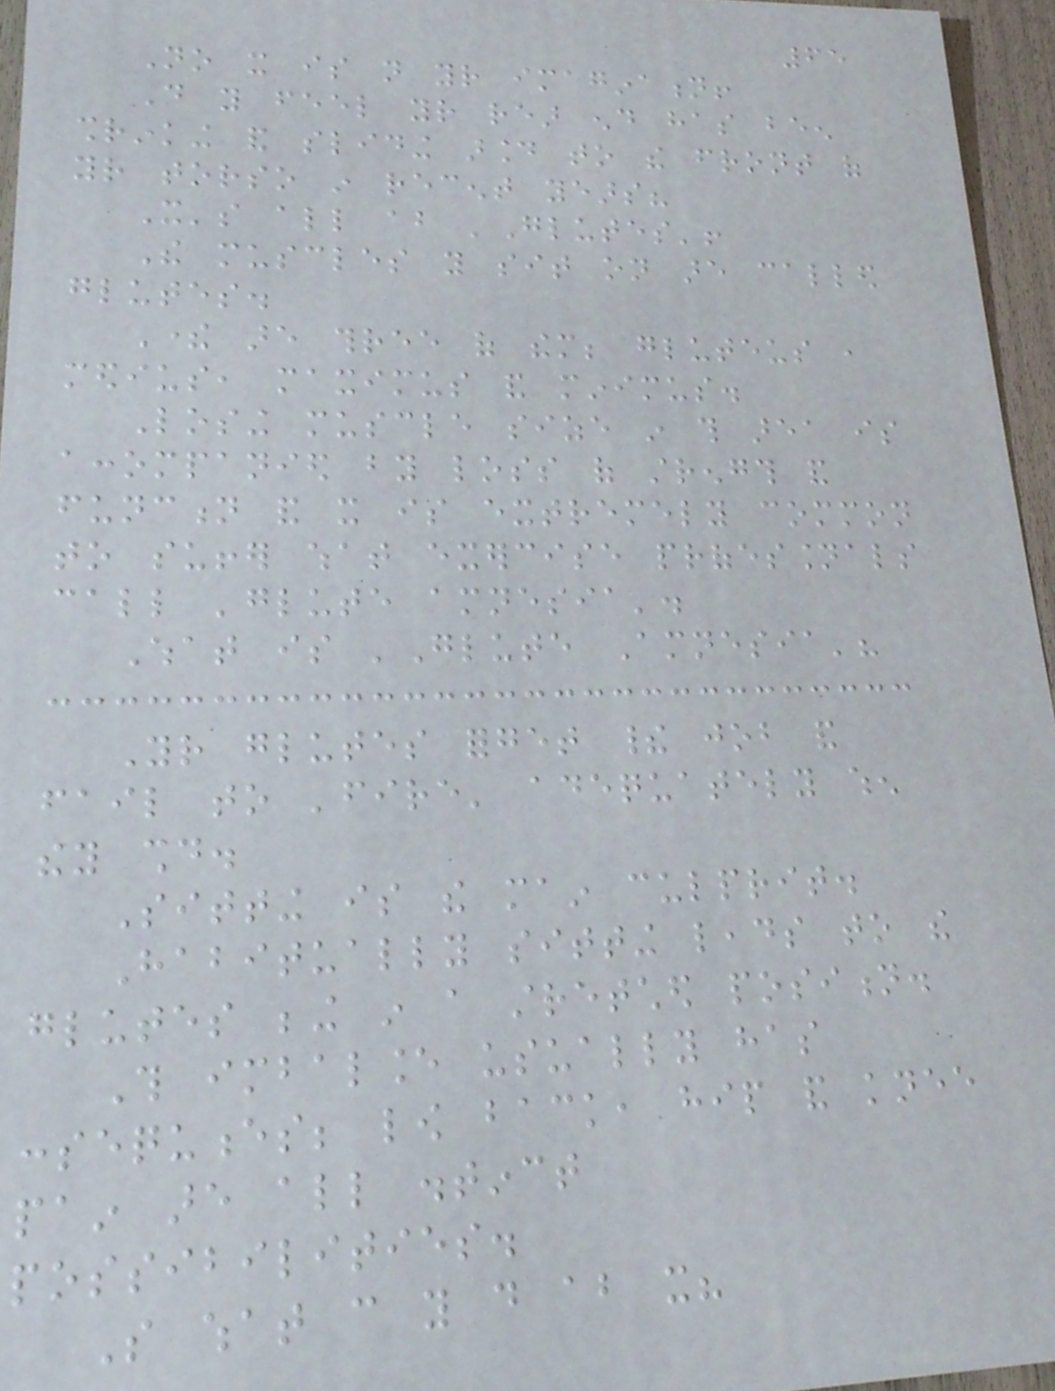65
No it is not your imagination!
Do you feel your rear end has been
shrinking and sliding around to the front of
your torso in recent years?
It's all about 'Glutes'!
The muscles you sit on are called
glutes.
There are three of them; gluteus ,
medius, maximus and minimus.
Losing muscle size in this area is
accompanied by loss of strength and
function and it is extremely common
to suffer what exercise professionals
call 'glute amnesia'.
What is 'Glute Amnesia'?
Your glutes forget their job and
fail to 'fire' adequately when
they should.
Sitting is the main culprit.
Habitually sitting leads to the
glutes being in a stretched position.
This imbalance usually has
consequences; low back, hip and knee
pain are all distinct
possibilities.
So what can you do about it?
